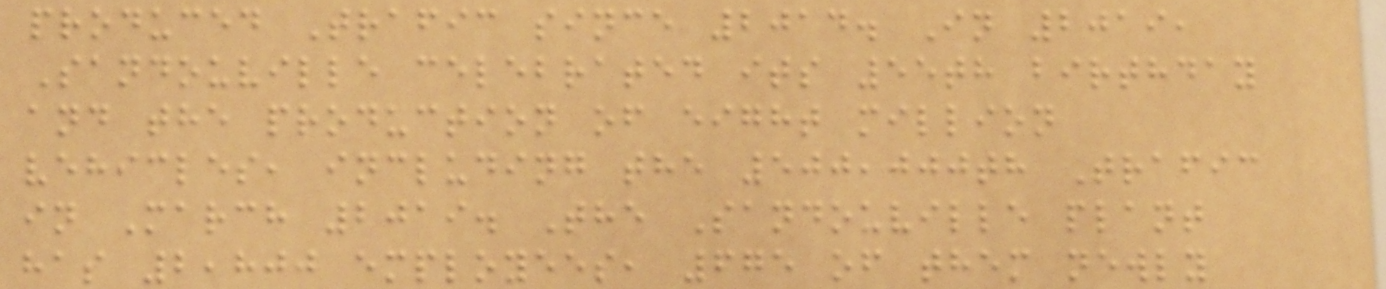produced Trafic since 2014. In 2019,
Sandouville celebrated its 55th birthday
and the production of eight million
vehicles, including the 500,000th Trafic
in March 2019. The Sandouville plant
has 2,800 employees, 675 of them newly
